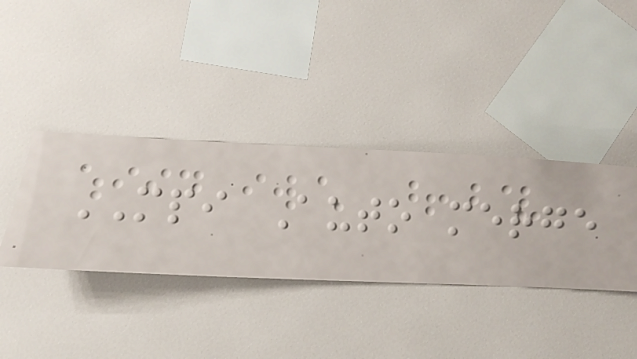MPI Auto merge
